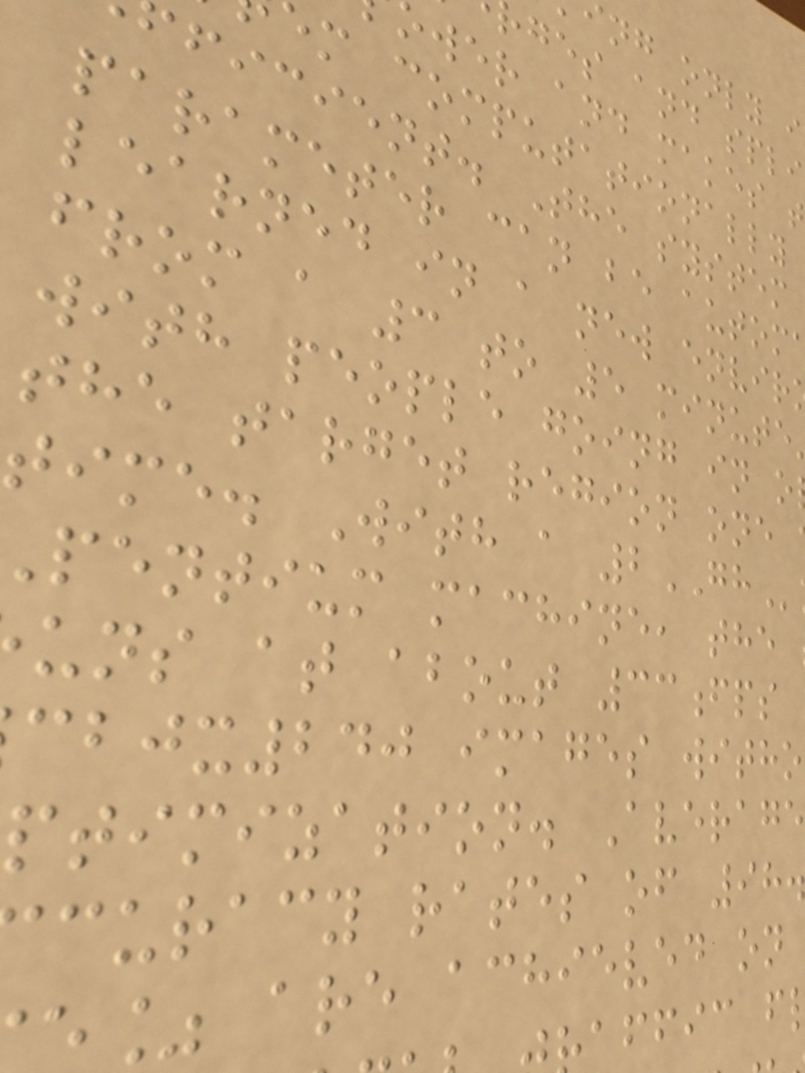ng only i
ges and spli
wer and makes t
m computationally
ficient. The system
parameter can be autom
learned in a new envir
from a 3 to 5 minute
with people going in o
the target region one
time. With a 2GH
pentium machine, the
uns at about 33fps
x240 images witho
ptimization. Average
curacy rates of 98
% are achieved on
affic f
